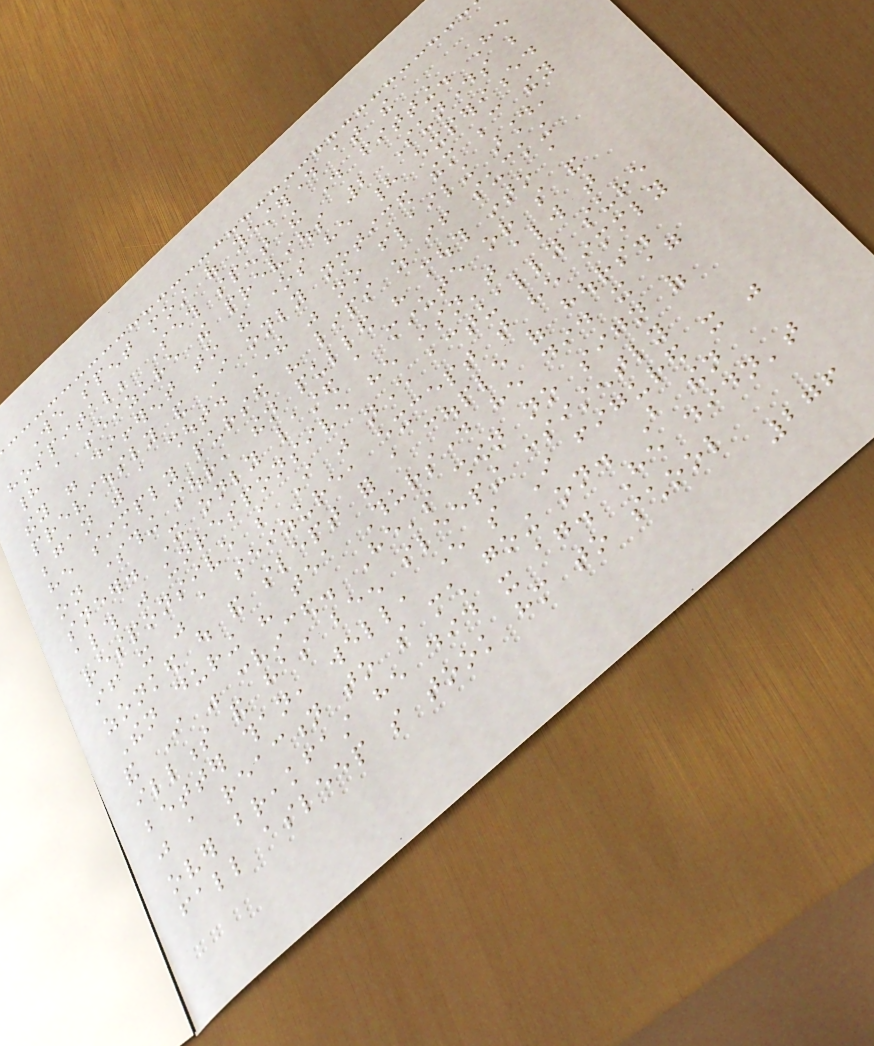We spent most of yesterday at the
hospital; Seth spent the day fitting. He
had a seizure the previous 2 Sundays but
they were different to the ones he had experienced
previously and I only noticed them because they
began with a shout. There was no flailing around,
he simply pursed his lips as if sucking
on something sour, then pulled his mouth into a
sneer. It only lasted a minute or so and
although was unresponsive he isn't always that
responsive so I was never actually sure
if it was a seizure, except that he immediately
zonked out and slept for a couple of hours.
Then during his tea Thursday he did it again
and I was convinced. He's shown no sign of
illness and has been sleeping consistently
better than, well, ever so I figured it was
just a reaction to so much going on. But then
over breakfast he did it again. He didn't
fall asleep so took him to school
276
